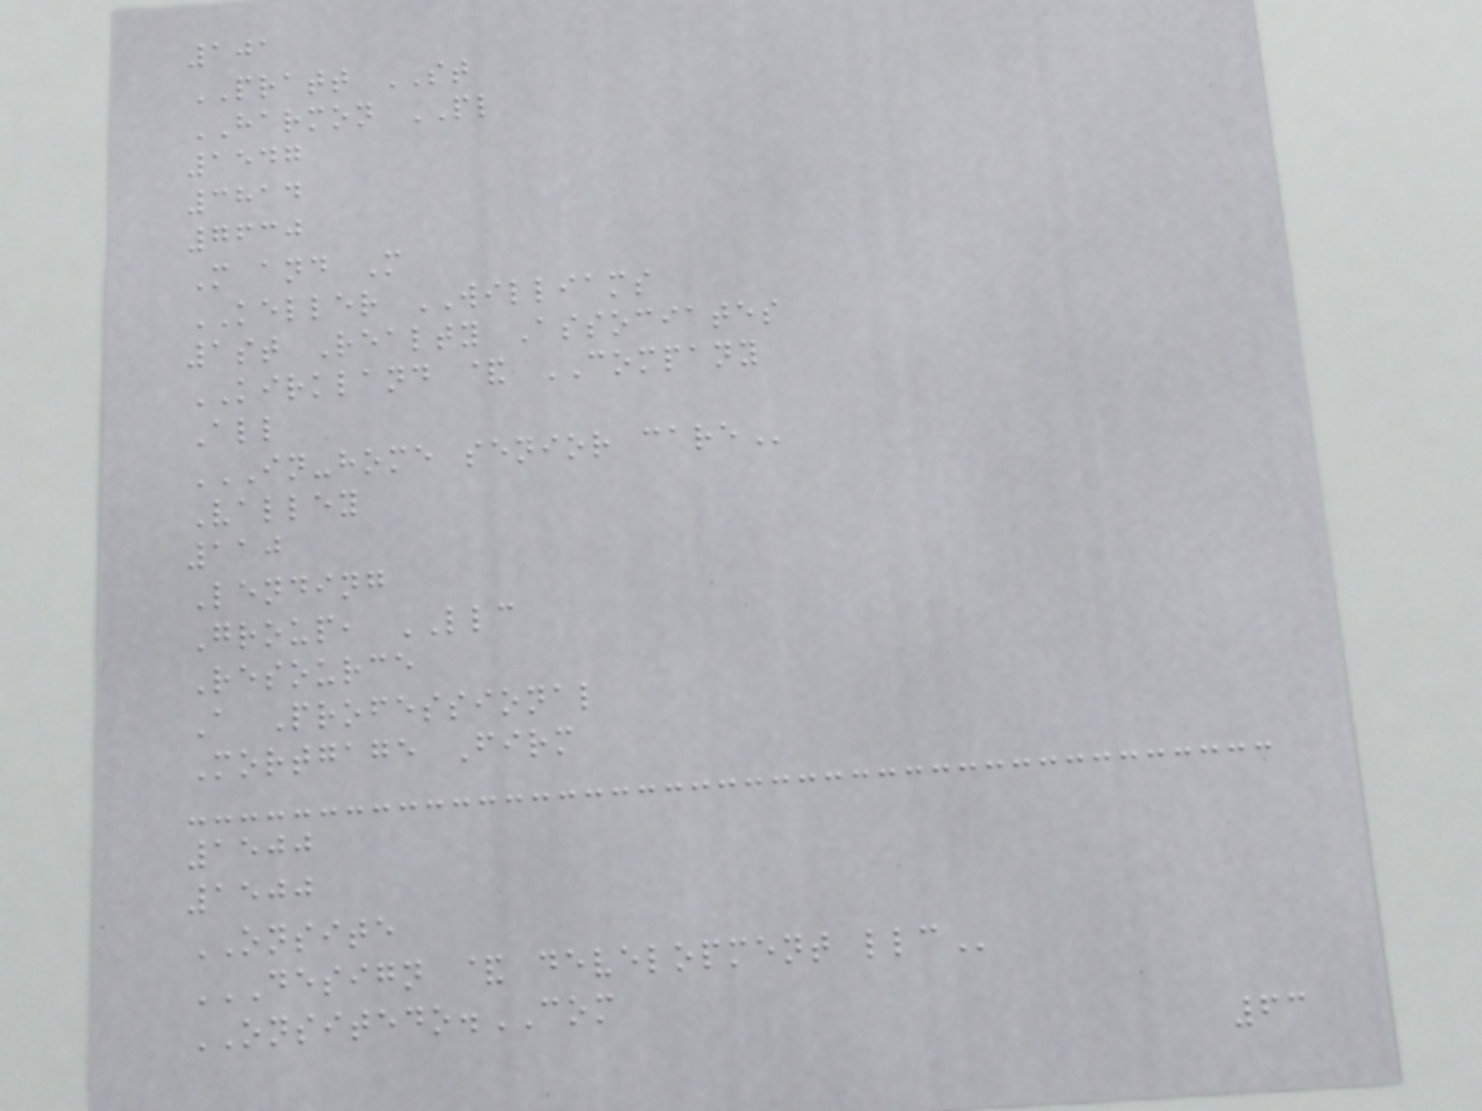101
PRATT ST
HARMON PL
1547
3814
7630
M and M
KELLER WILLIAMS
1st Realty Associates
KIRKLAND & COMPANY
All
IN-HOME SENIOR CARE
Valley
110
Lending
Group, LLC
Resource
A Professional
Mortgage Firm
1500
1500
ONSITE
DESIGN & DEVELOPMENT LLC
ONSITEDO.COM
63
